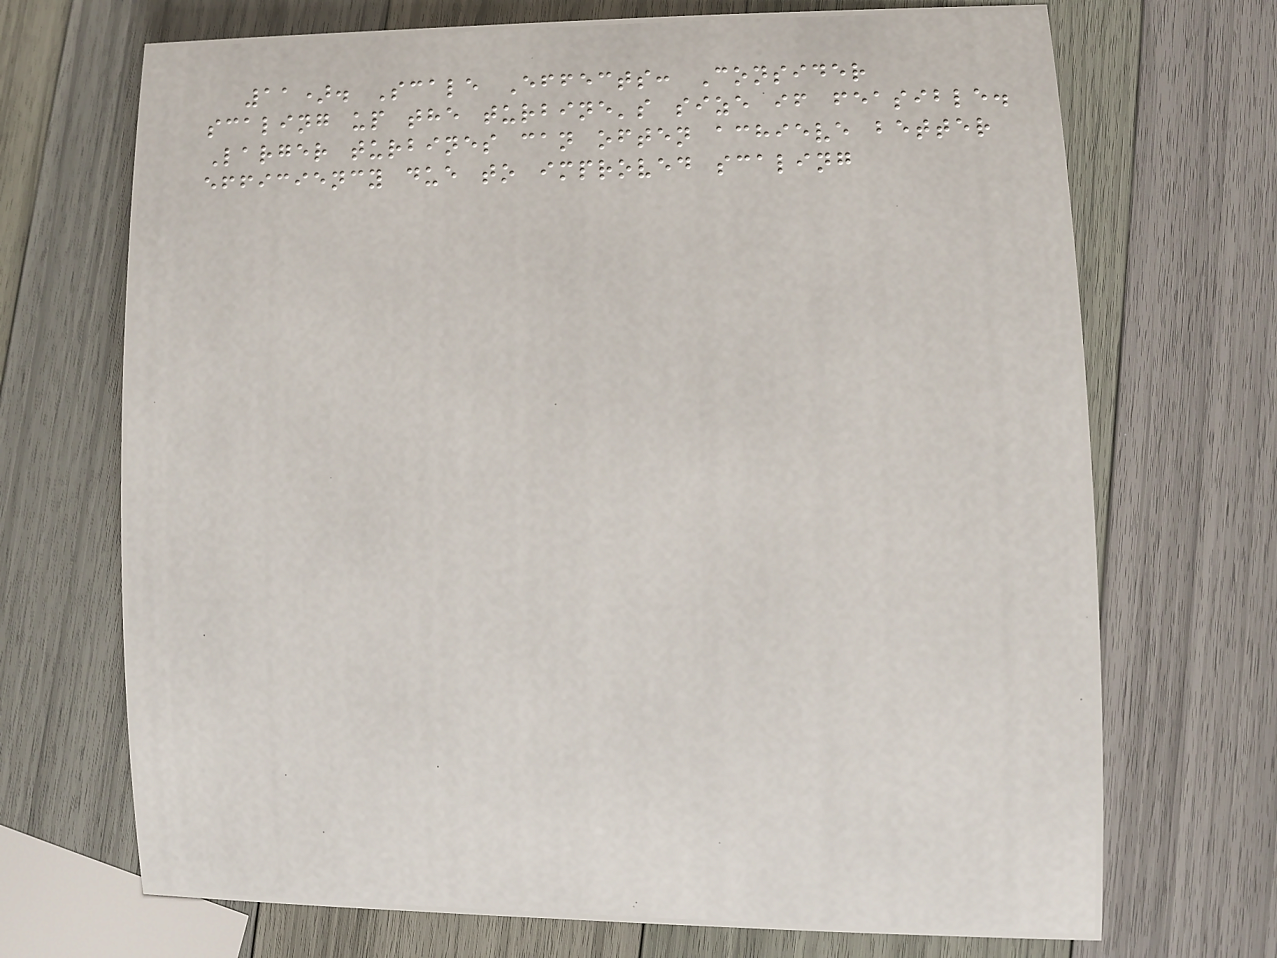11). Scale Effects: Consider
scaling up the turbine's size if feasible.
Larger turbines can often achieve better
efficiency due to improved scaling
